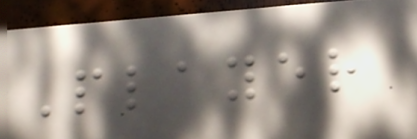Player
